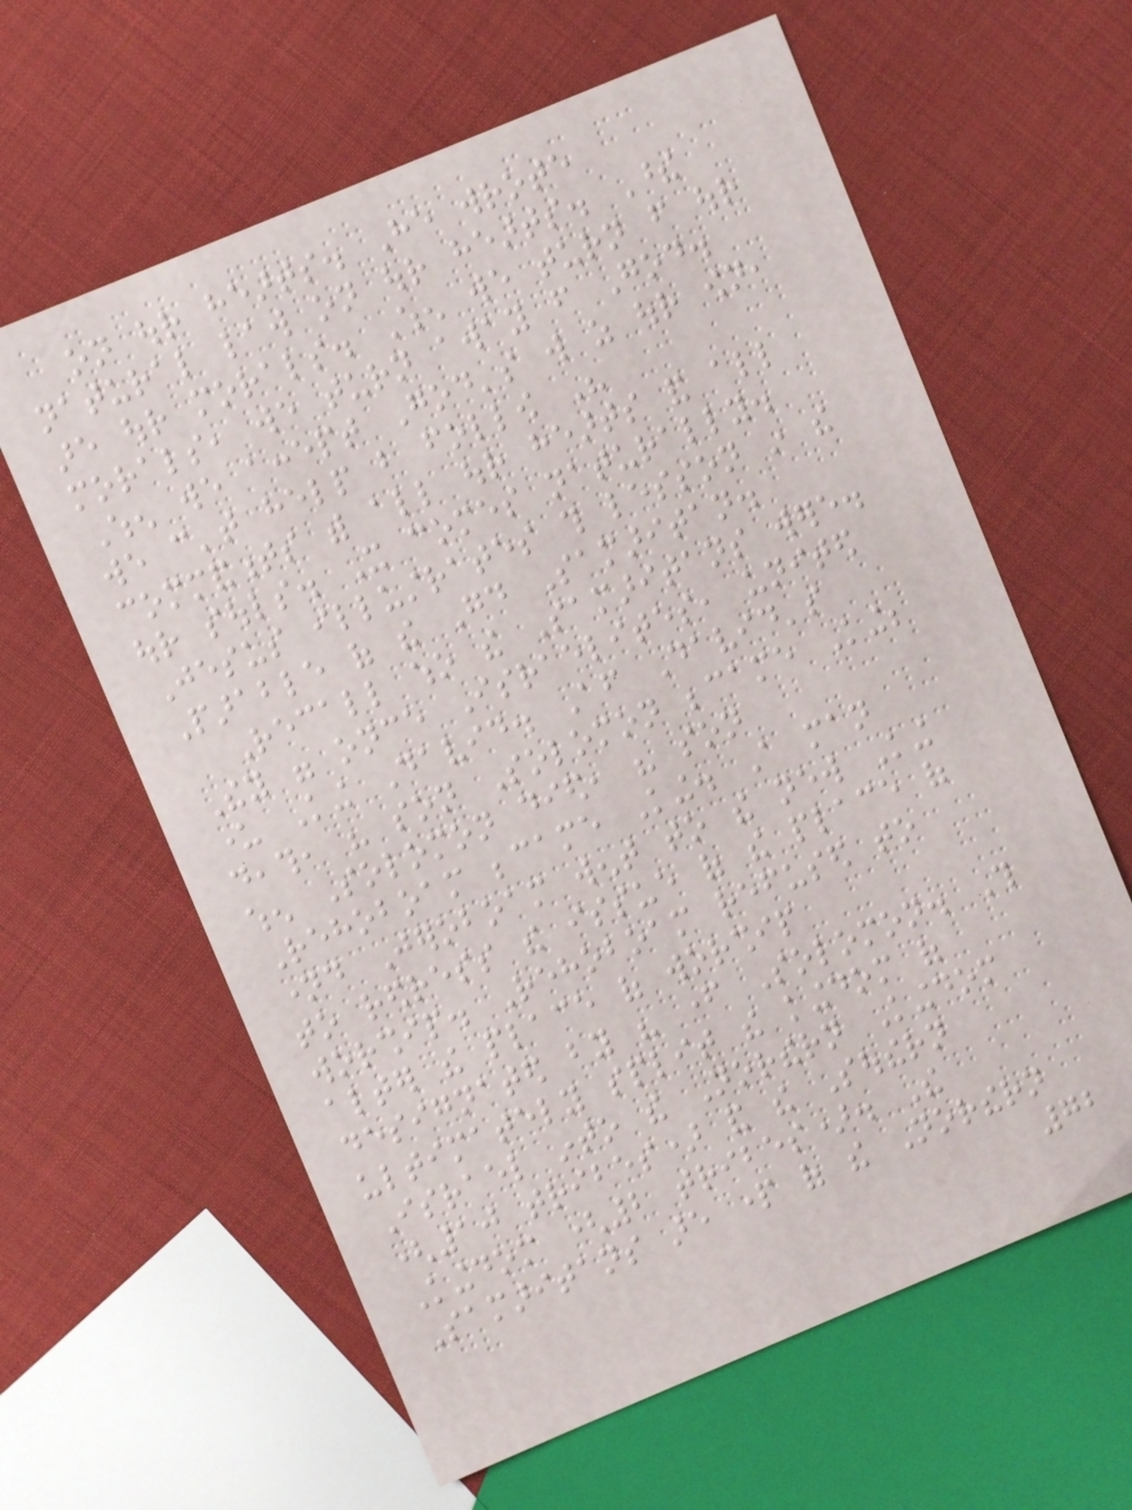on our hearts. He wrote
natural law on our hearts. These
are our morals. When we turn from our
morals, we turn away from God.
When we accept God's will as our own,
we can't help but follow His
commandments with all our hearts and all
our souls. It comes naturally.
Jesus illustrates this lesson in the
Parable of the Good Samaritan.
Recall who the Samaritans were.
They were once Israelites, united
under King David. After David's
death, his son Solomon became King;
when Solomon died, his son
Rehoboam became King. A man
named Jeroboam went to the new King
to redress the issue of the place of
worship. Rehoboam refused to
alter the place of worship
designated by his father Solomon. This
ultimately split the kingdom of
Israel into the Northern Kingdom
(10 tribes) and the Southern
Kingdom (2 tribes). The
Samaritans are part of the Northern
72
